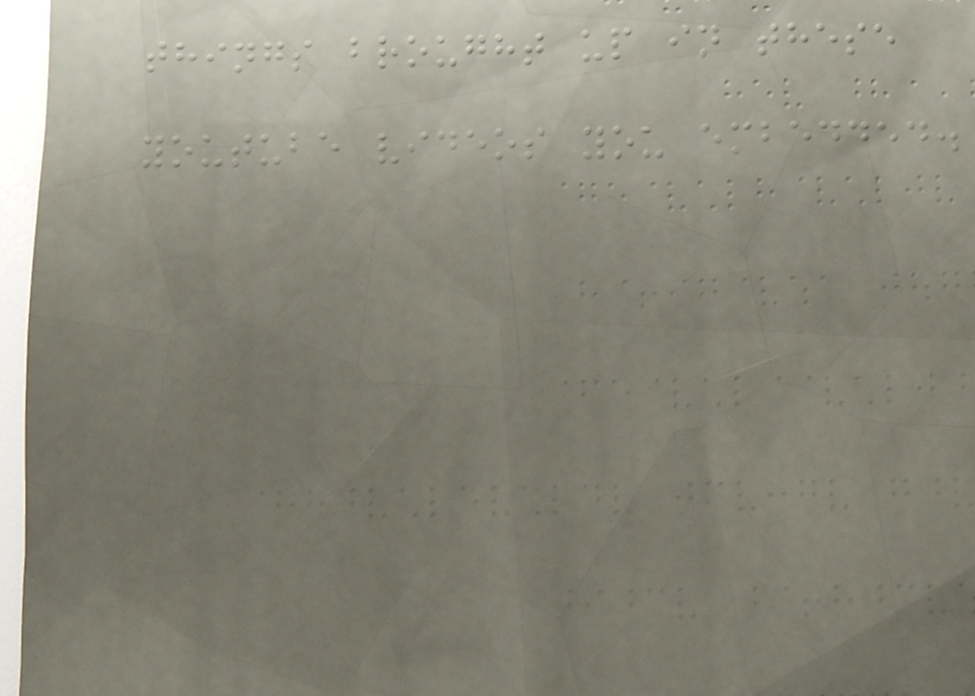things brought up in these
youtube videos you embedded.
